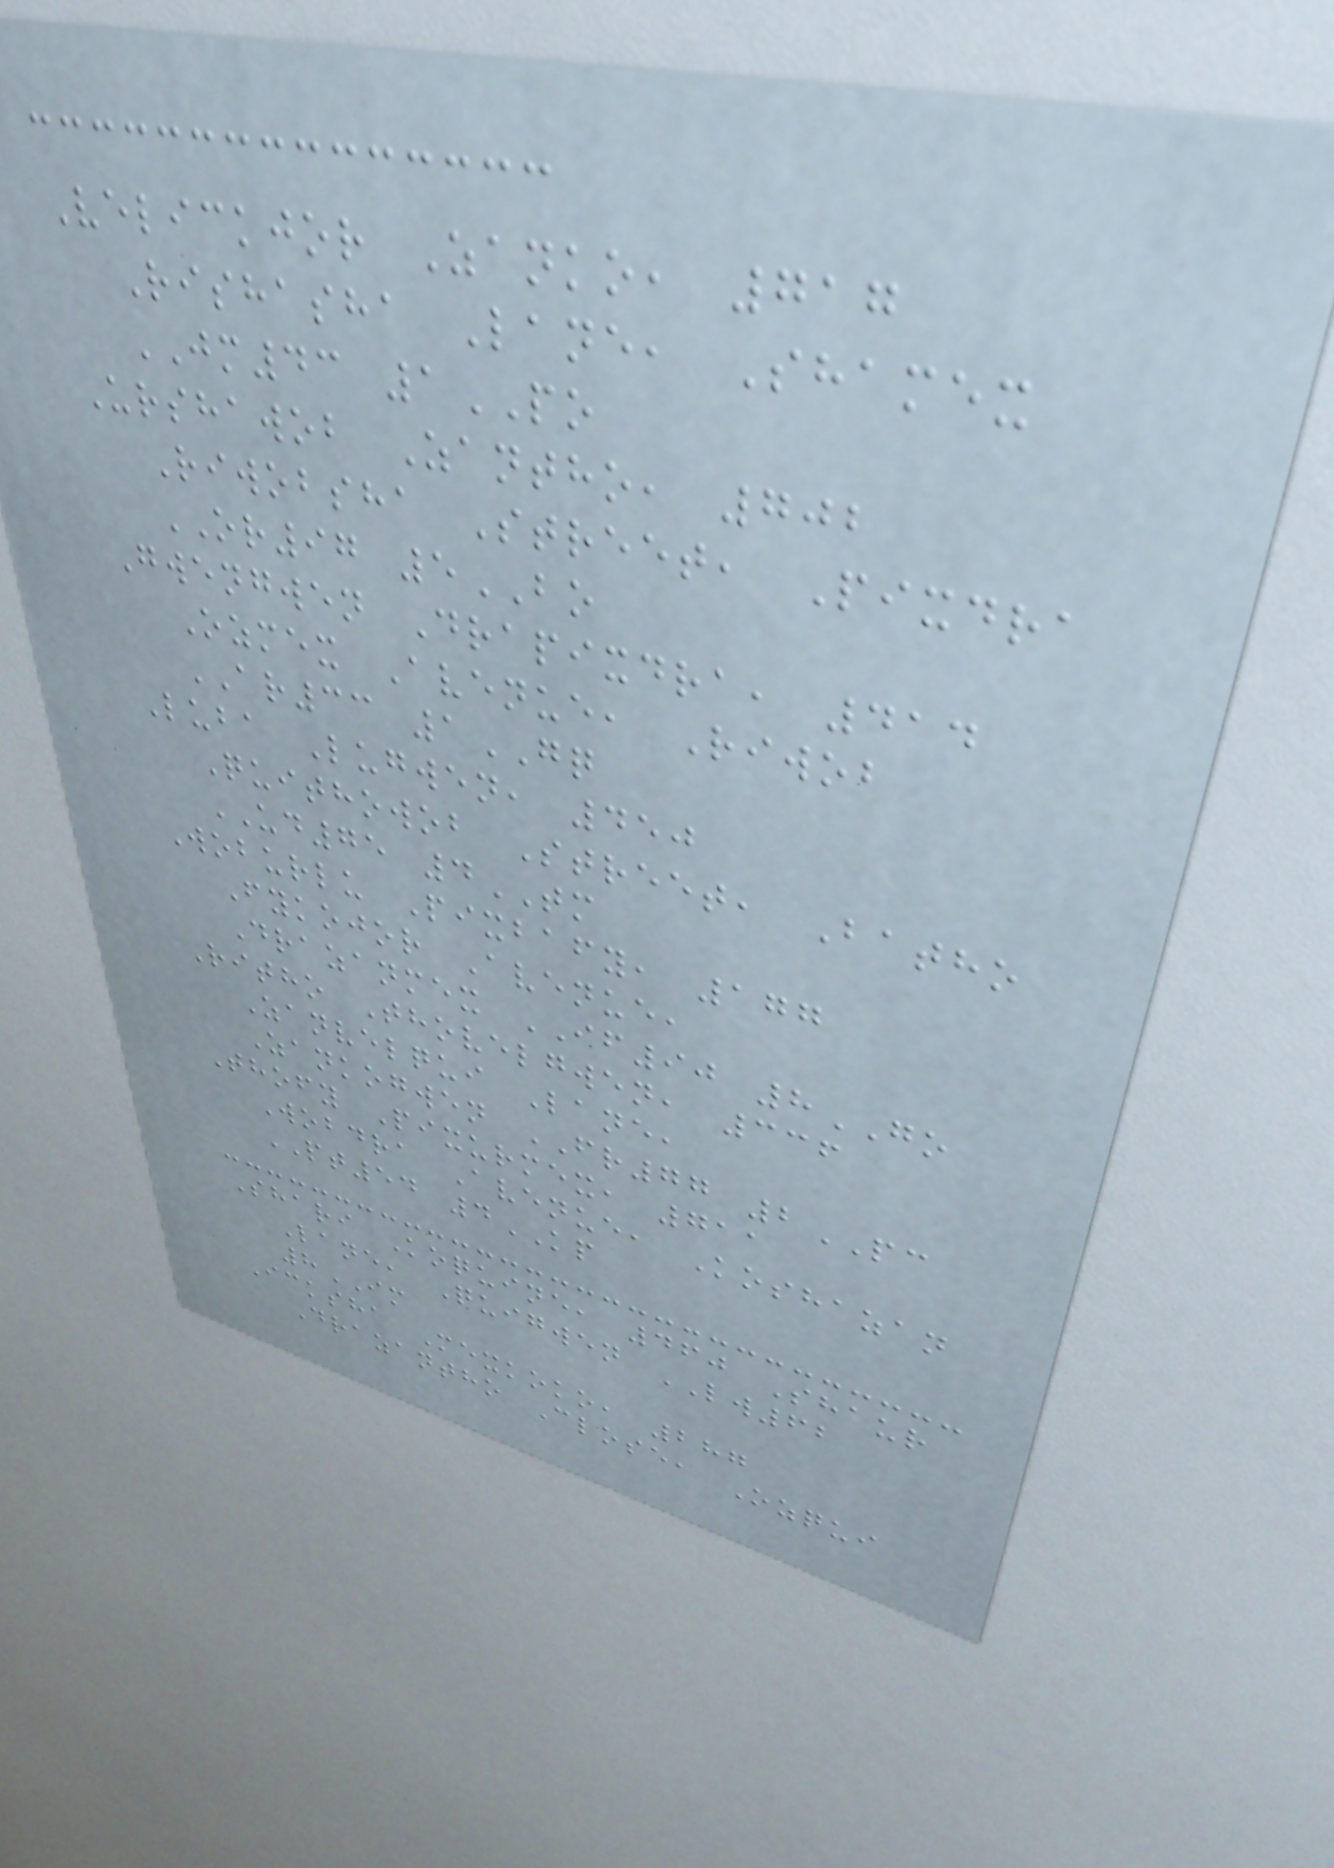Velickjor Zanko, 717
Rishasha Lane, Shamex
JM43 1PO
Urshawob Zantho, 702
Riwobsha Street, Pixdra
OR97 5BO
Gwengwen Drapixdra, 414
Ozmex Avenue, Riwob
AR33 1GQ
Luba Lugwen, 450
Quithowob Street, Batho
UD75 4TM
Woburlu Pixbafy, 177
Fykojor Avenue,
Drazanmex IF90 8GO
Ritho Thovelgwen, 336
Zanvelqui Lane,
Zankogwen FR77 2PC
Thofy Pixurmex, 711
Wobdra Avenue, Koshazan
PT54 4KP
Shari Koquine, 460 Shaur
Lane, Quigwen LW62
8IM
Icksha Mexkoko, 287
Drazantho Close, Ozqui
